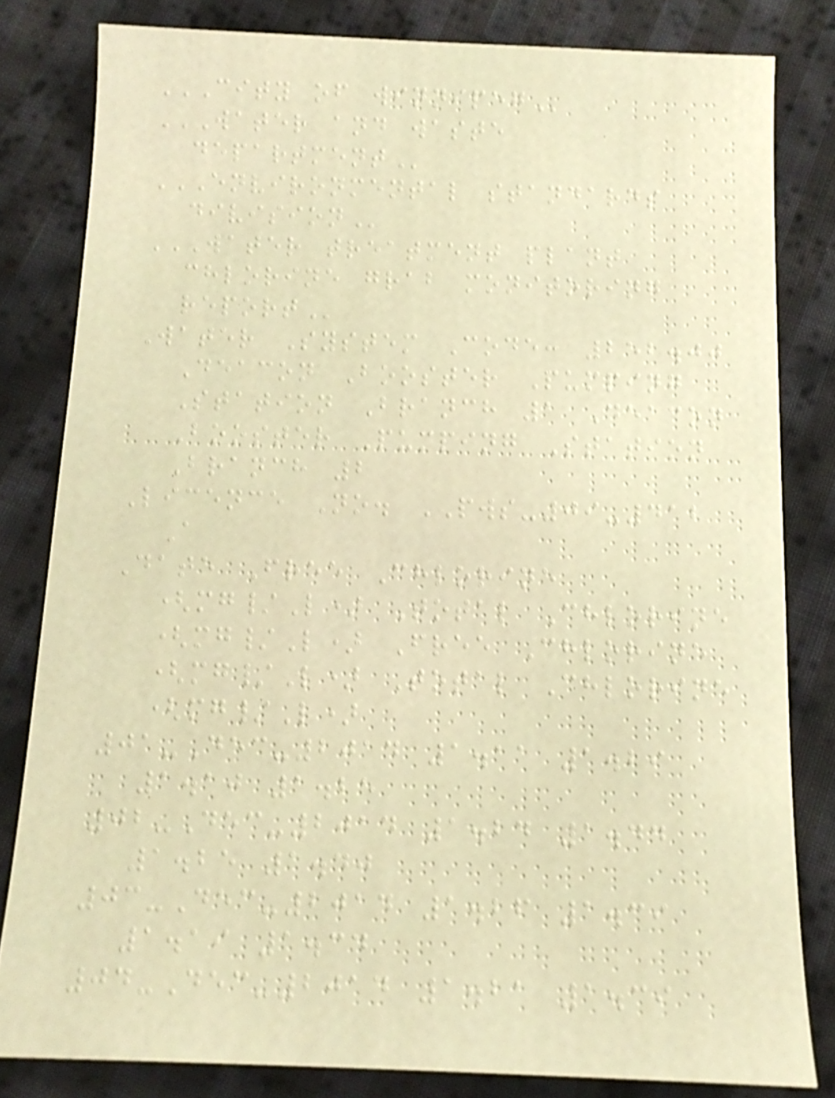CITY OF WINNIPEG
WATER AND WASTE
DEPARTMENT
ENVIRONMENTAL STANDARDS
DIVISION
WATER TREATMENT PLANT
CHLORINE GRAB MONITORING
REPORT
Water System Code: 252.00
Deacon Booster Pumping
Station Branch 1 Deacon
Booster Pumping Station
Branch 2
Licence No. PWS-09-412
A
Date Free Chlorine
(mg/L) Total Chlorine
(mg/L) Free Chlorine
(mg/L) Total Chlorine
(mg/L)
01-Dec-2014 1.11 1.29
1.10 1.25
02-Dec-2014 1.24 1.44
1.25 1.40
03-Dec-2014 1.26 1.39
1.19 1.34
04-Dec-2014 1.21 1.39
